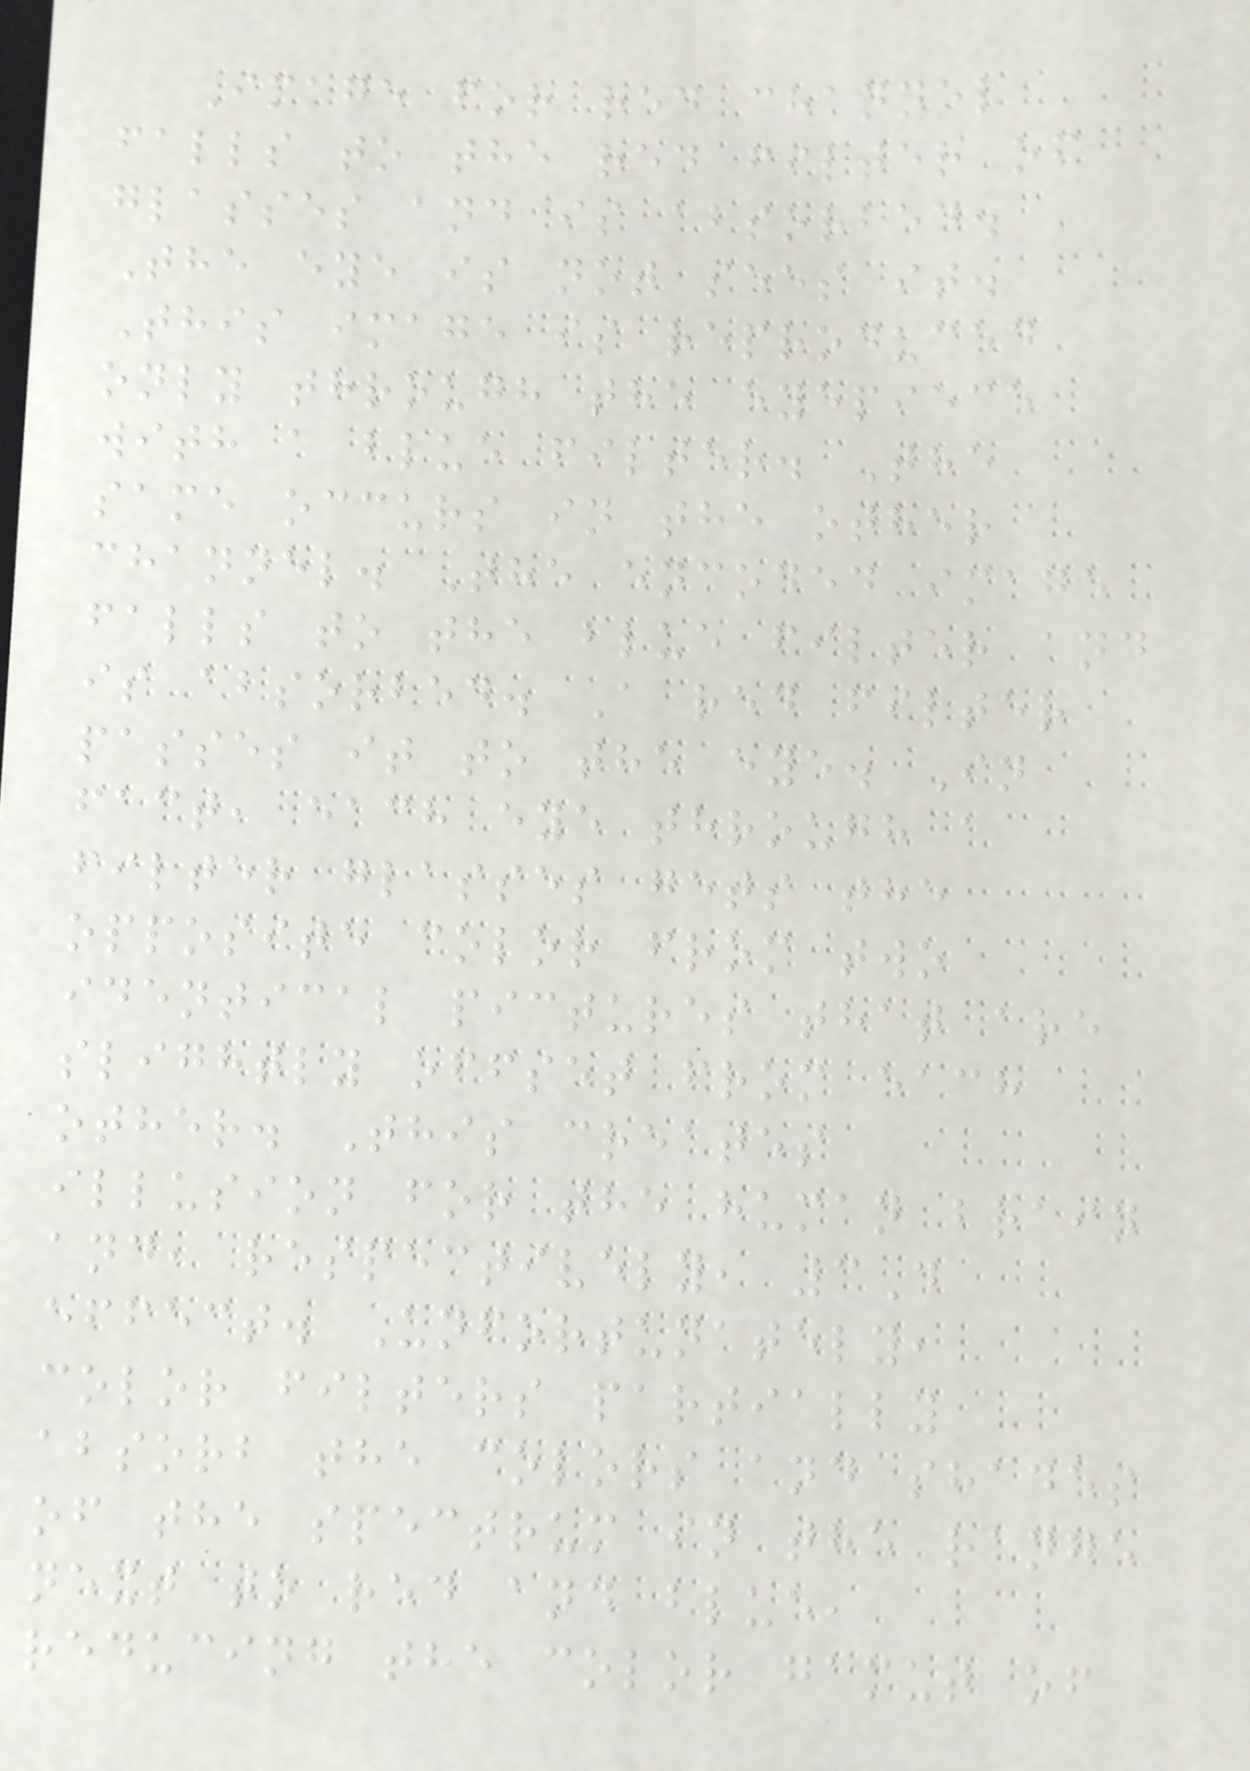Image for red channel
falls to the red filter of
glasses and is absorbed.
The eye is not sees it.
This image is reproduced
only through the eyepiece
with a blue filter. The
same occurs in the other
channel. The encoded image
falls to the blue filter and
is absorbed. A red filter
passes it to the eye. In
fact, each eye through a
filter glasses gets the
opposite color from two
identical pictures that are
slightly offset from each
other. This creates
illusion for the human brain
and, respectively, 3D
effect. Unfortunately,
color filters partially
absorb the colors and shades
of the spectrum in the range
next to red and blue,
reducing the color gamut of
